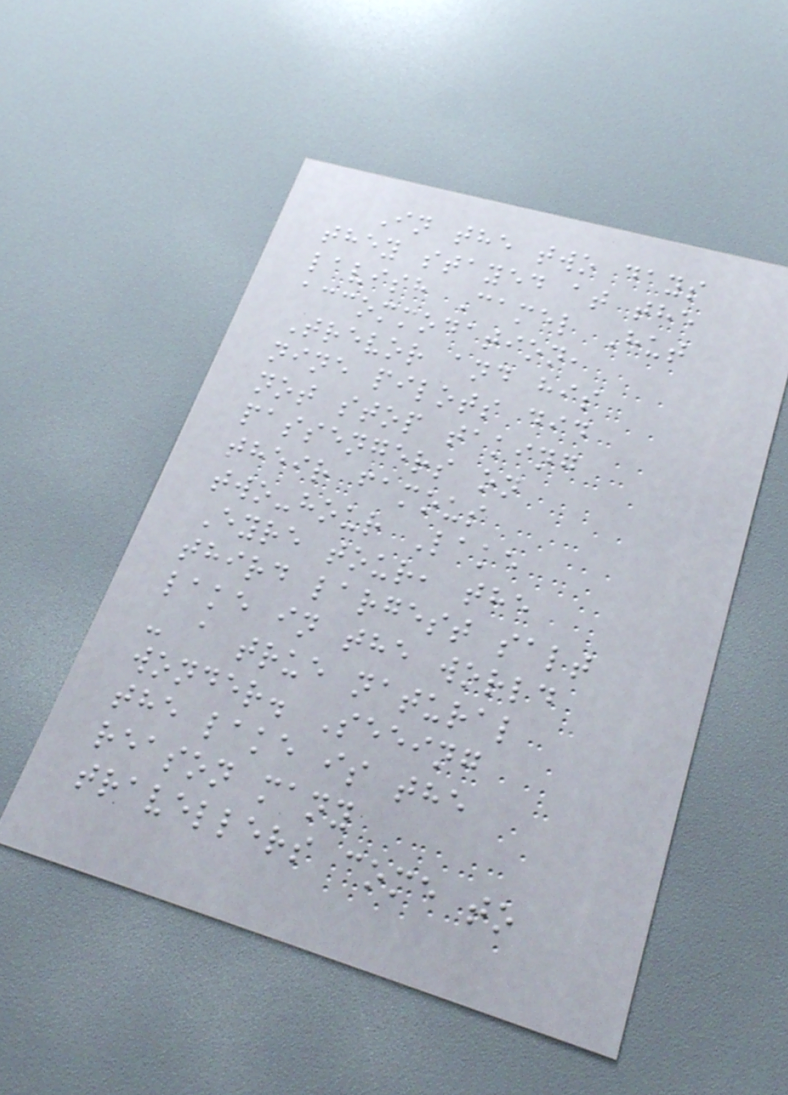In the two days
they stayed at the
lavish Camel Hut
accommodation,
Trevor and his
nine pilots did
not stop taking
passengers on
their famous
two-hour Lake
Eyre tour, the
third largest salt
lake in the world
- a true natural
wonder. Seeing
the lake is the
reason many
travellers come to
